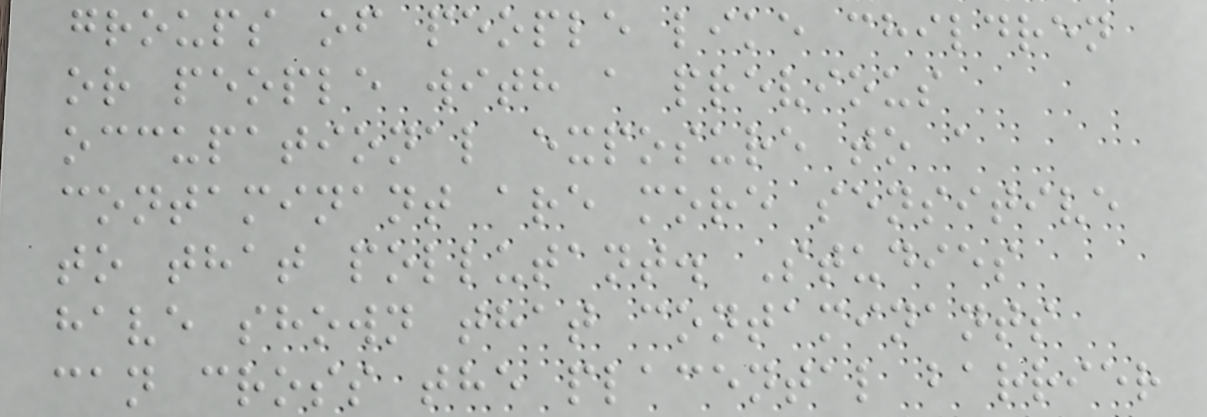groups of people like children
or people with a previous
occupational exposure to a
contaminant are more sensitive
to that pollutant. Studies
have shown that contaminants
can cross the placental barrier
